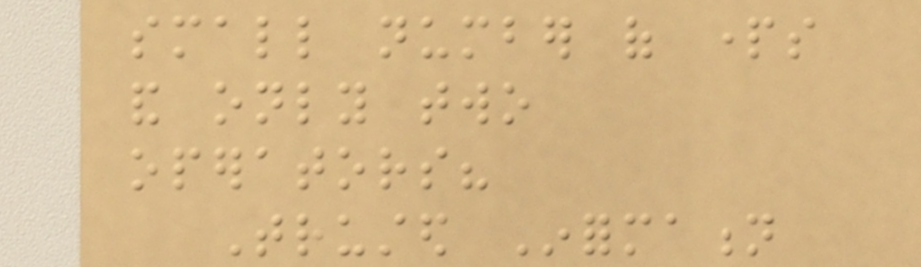small number of parts
and only two
operators?
Trusted Information
